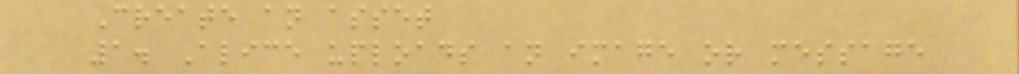Create an asset
1. Alice uploads an image or message
